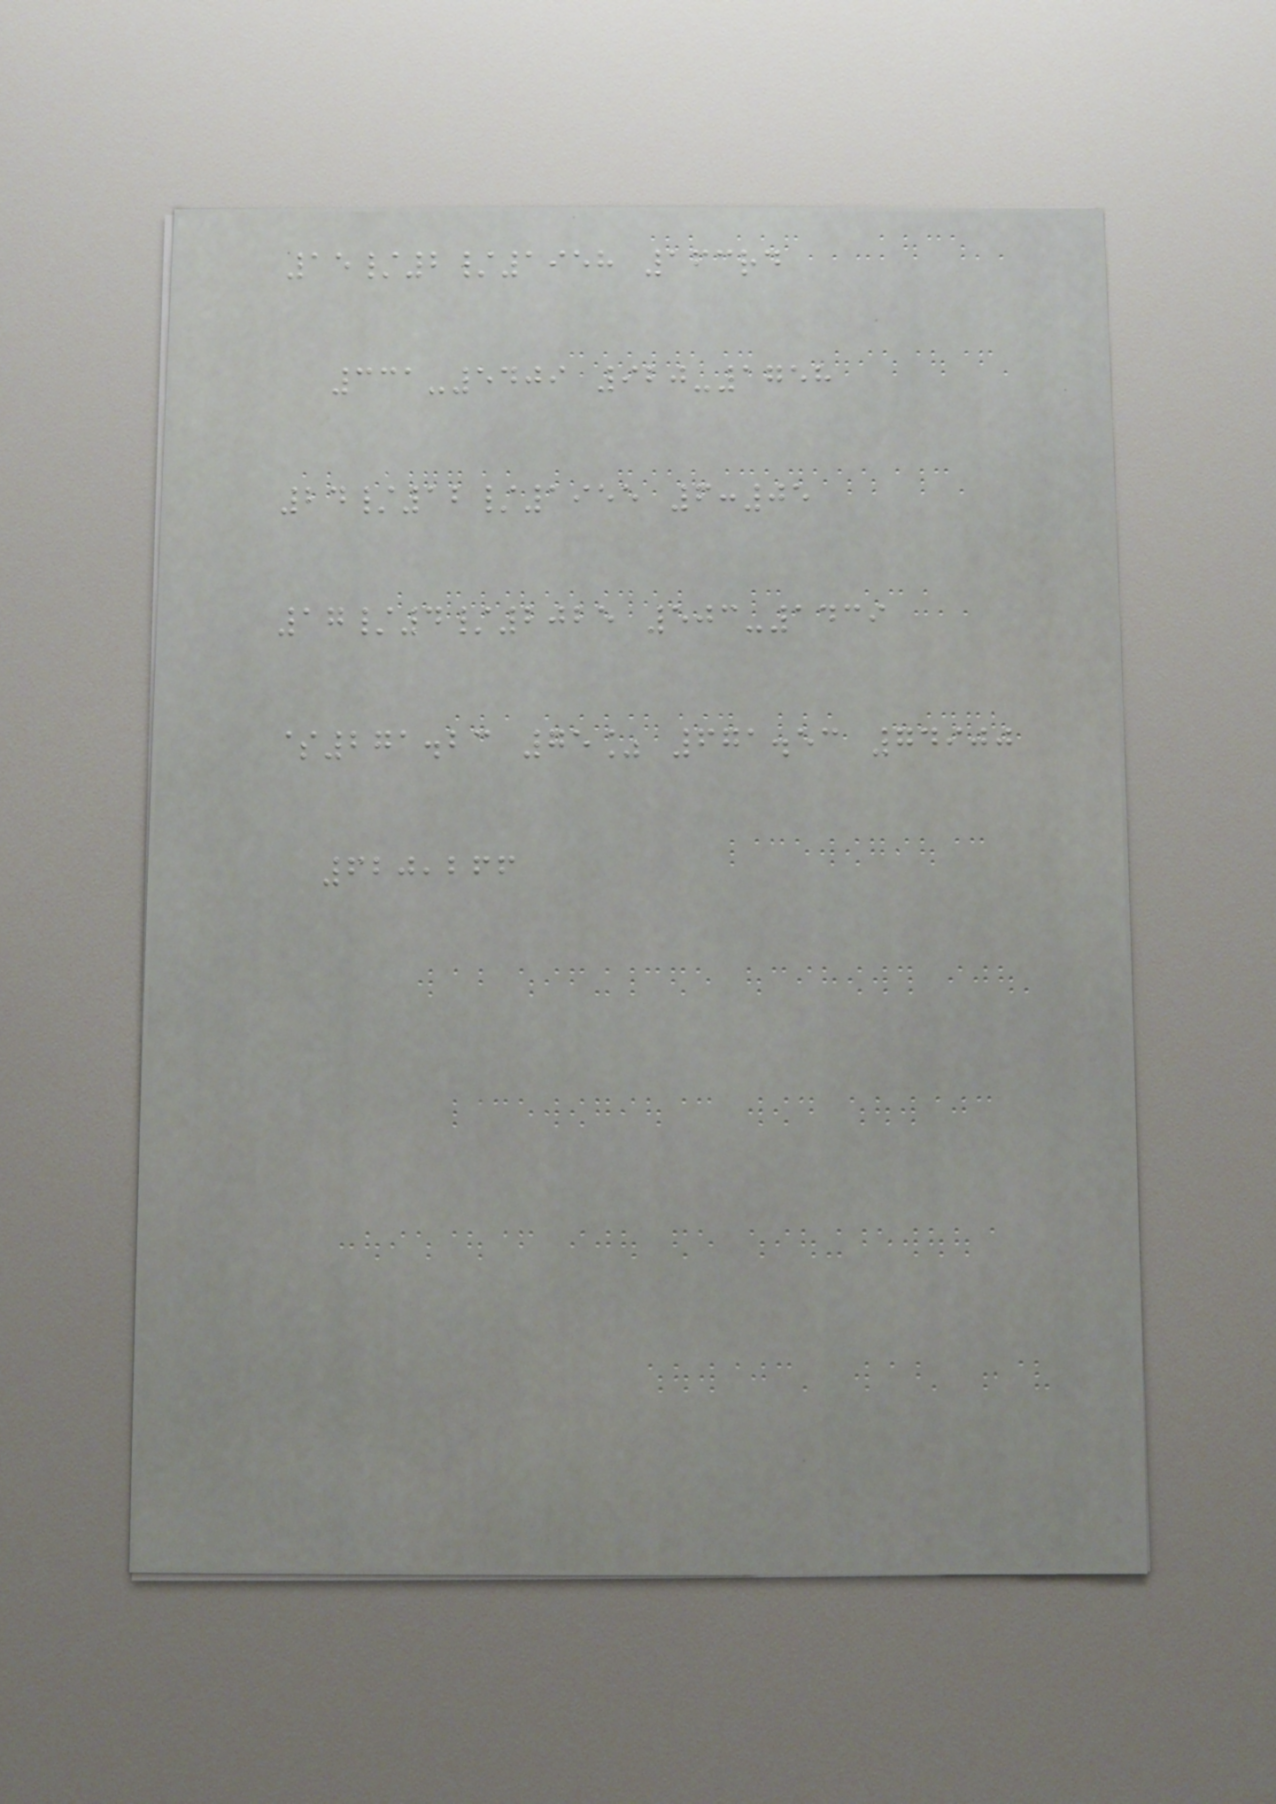15/2/1958 163rd
331-5409 920-1758
24/12/1955 6:05
17/4/2025 503-1439
$271.23 75% 671.53 74900
620,266
